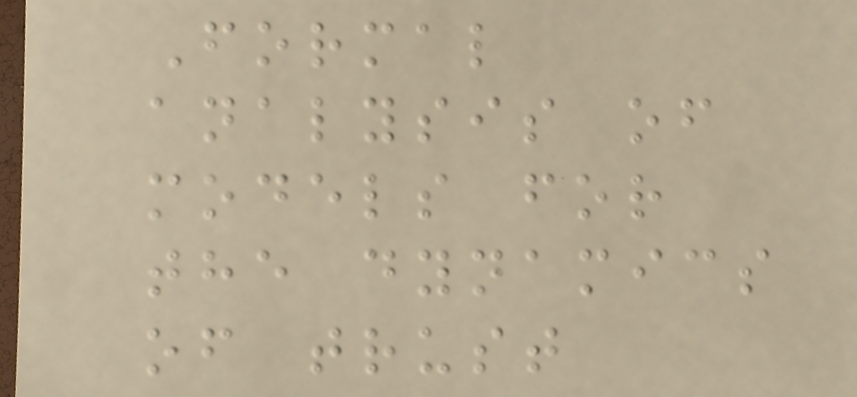Formal
analysis of
models for
the dynamics
of trust
